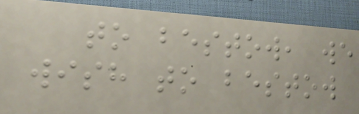to bestow, we
wish to bestow
